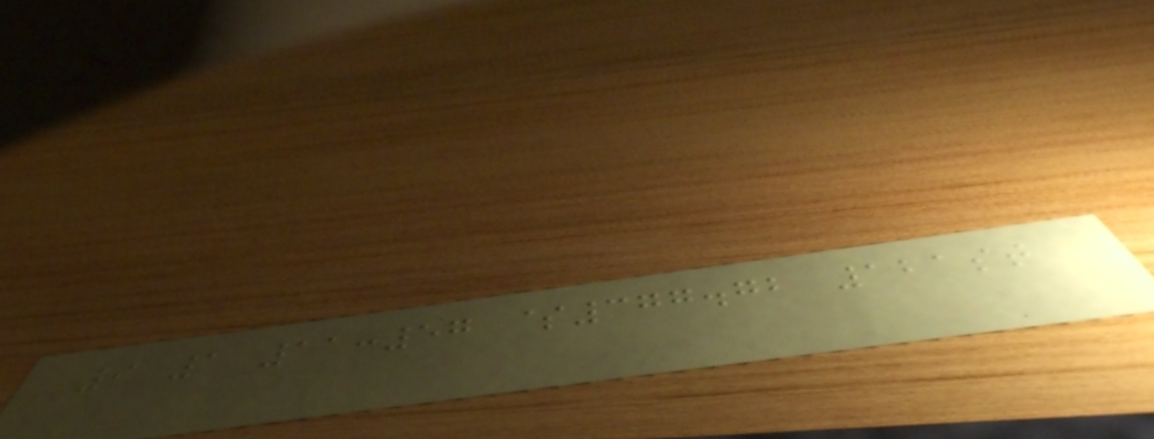9 1 11:57 $377.72 121st
